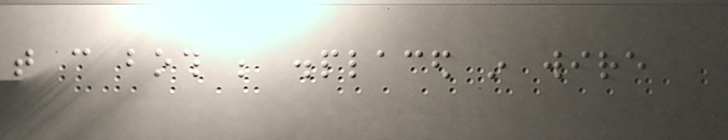that can both be displaced in wire
